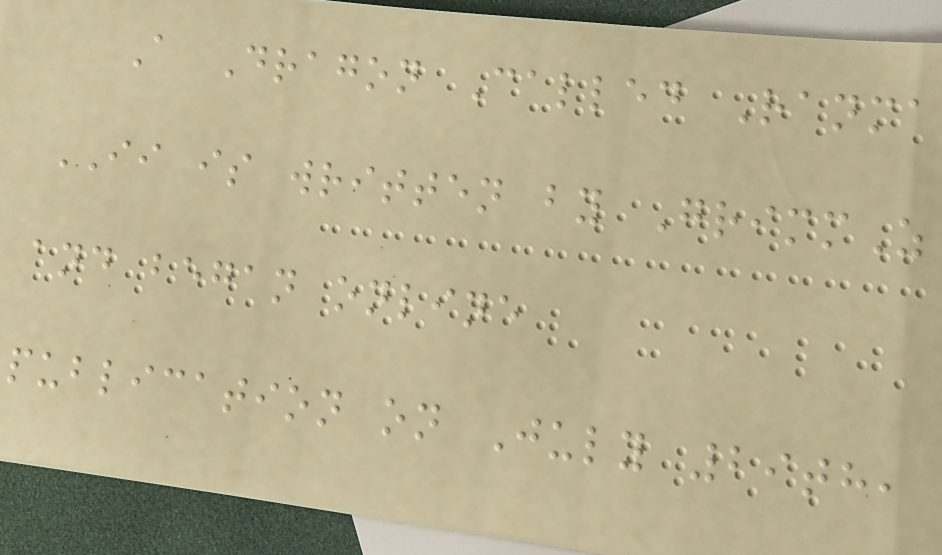A Dragon Called Ranma
II is written by GrimmZ
and began online
publication on July 29th,
